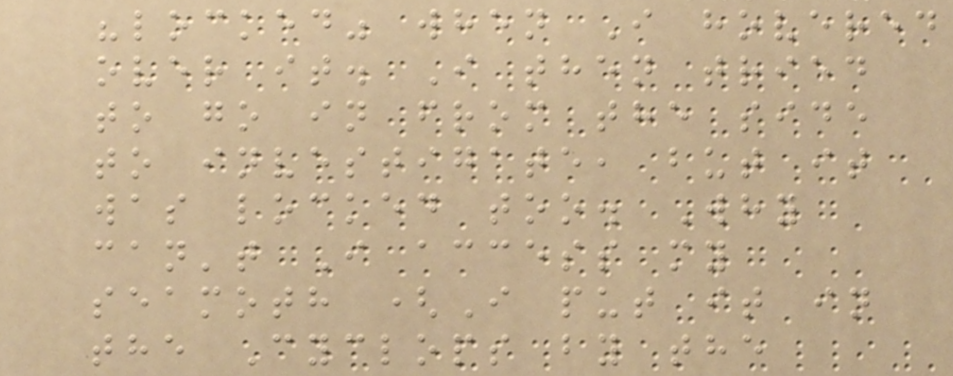"locked" when I hovered
over it. I then tried
to go in from the side
to investigate, but it
was locked too. Why
can't I access my
seamoth (I put it in
the Cyclops by the
